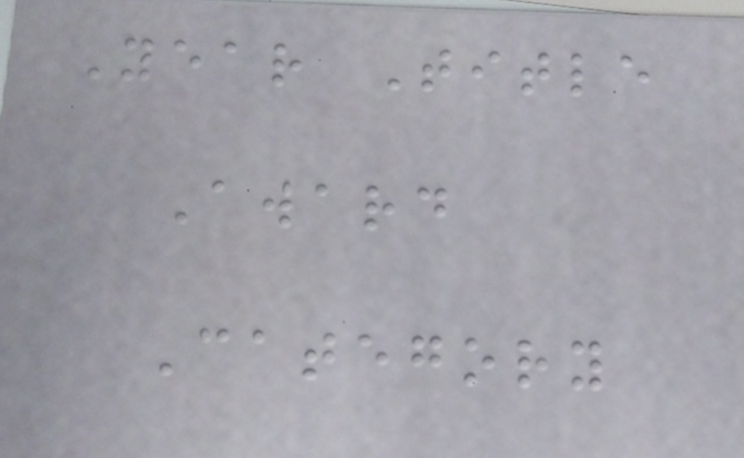Year Title
Award
Category
